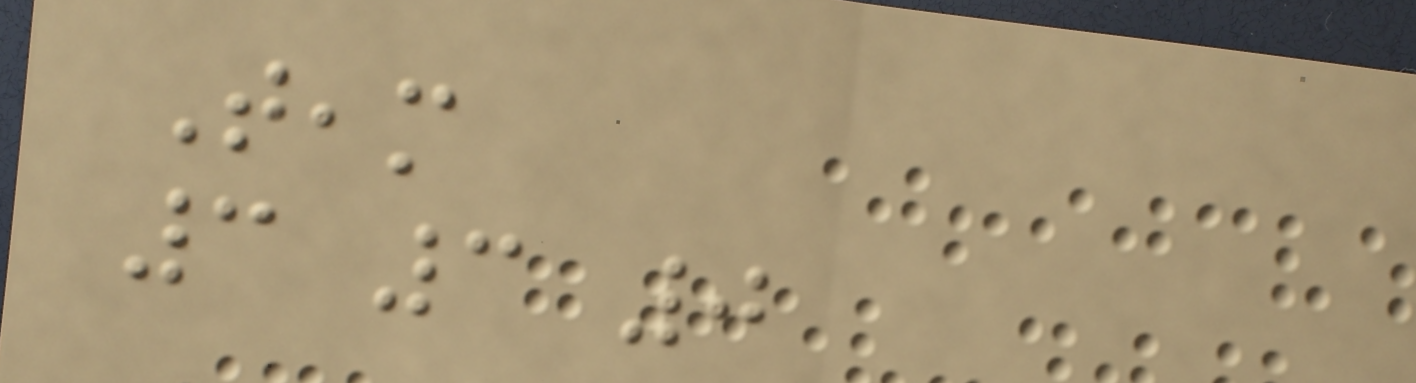Team
3 3 0
